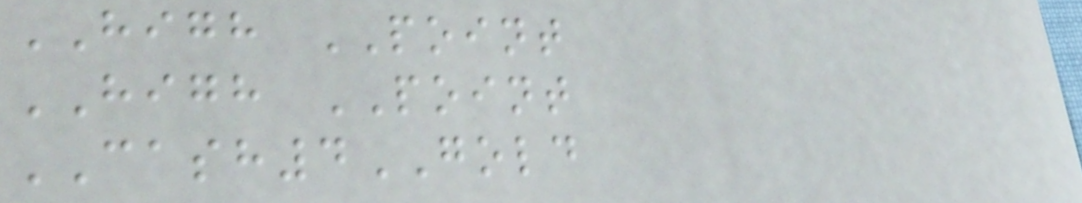HIGH POINT
HIGH POINT
CASH4GOLD
